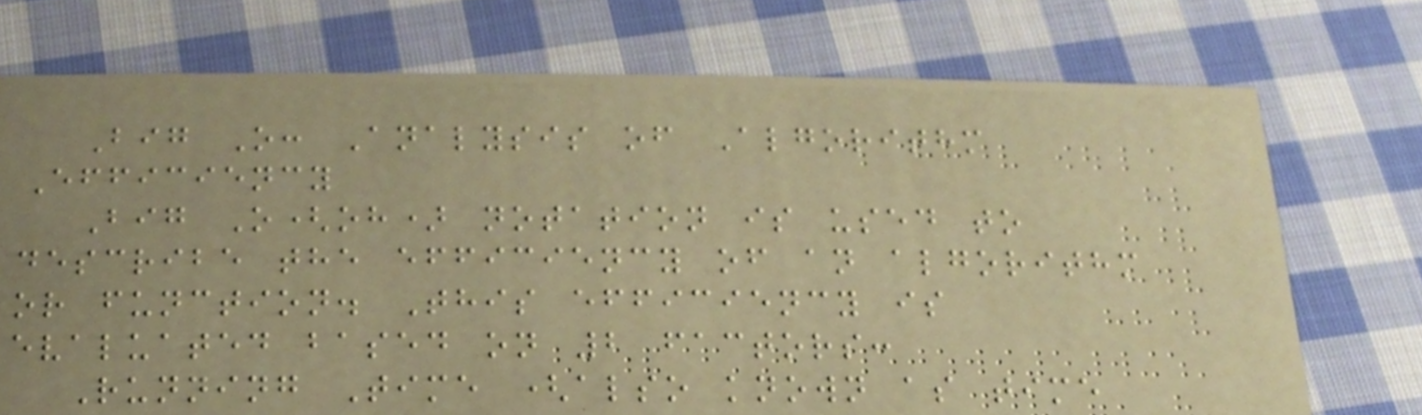Big O: Analysis of Algorithm
Efficiency
Big O(oh) notation is used to
describe the efficiency of an algorithm
or function. This efficiency is
evaluated based on 2 factors:
Running Time (also known as time
